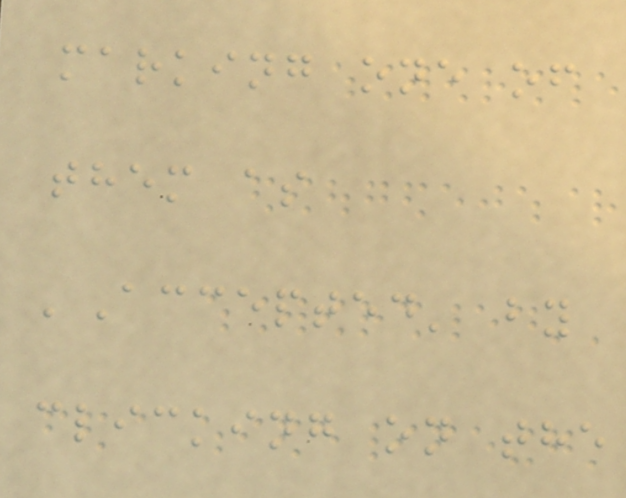marking one of
them as
'Accepted' by
clicking on the
